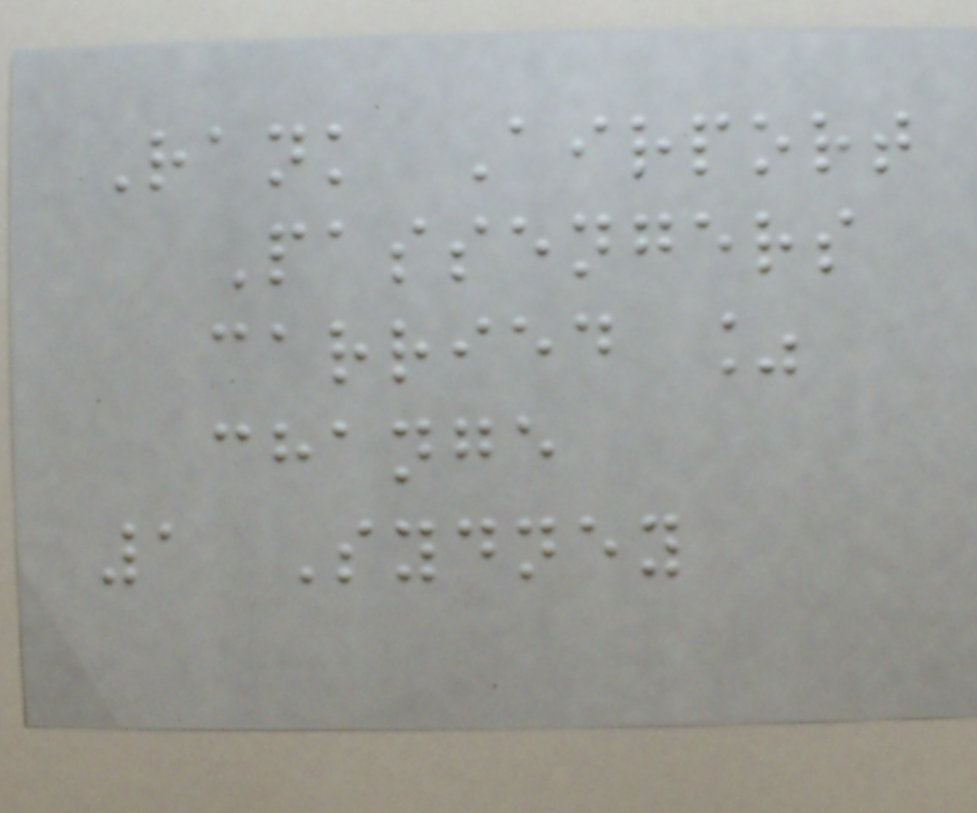Rank Airport
Passengers
carried %
change
1 Sydney
